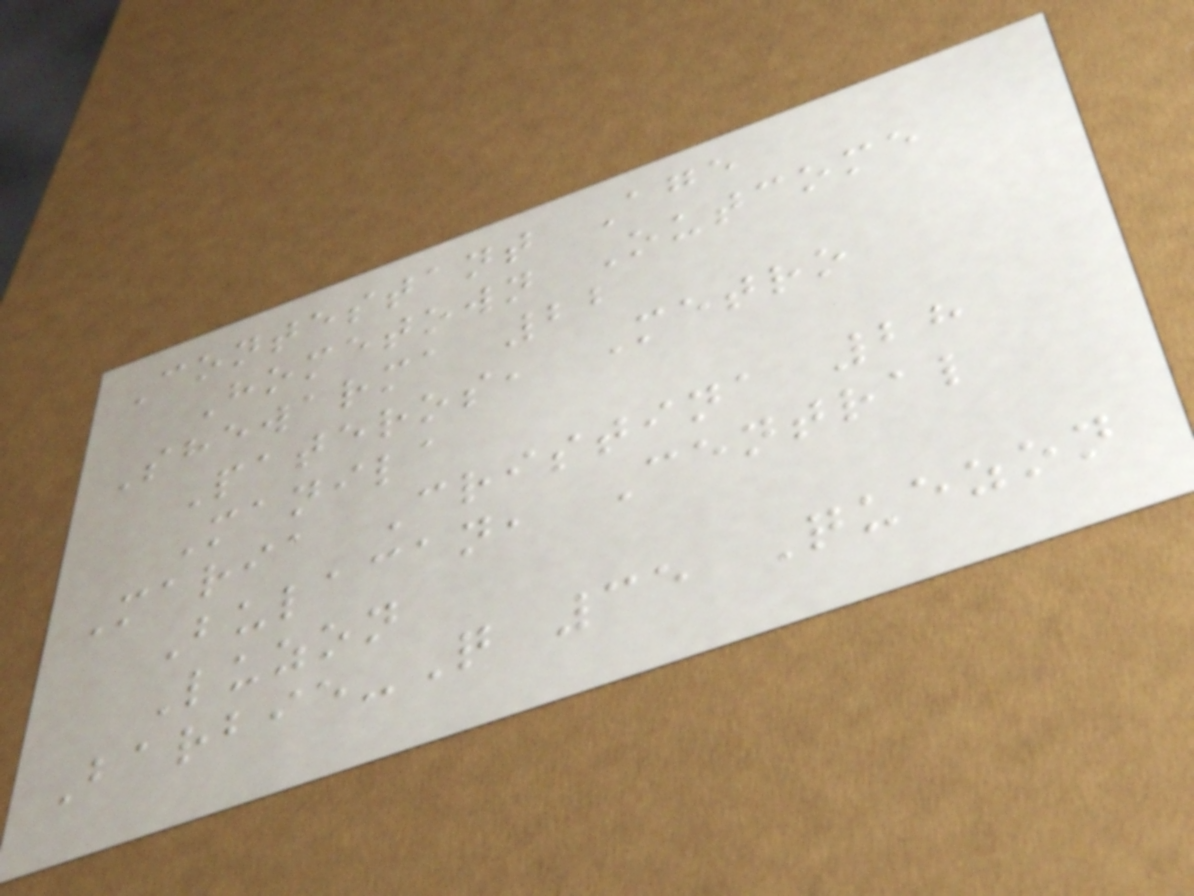Contestant Age
Hometown Outcome
Shewarma 22
Pateros, Metro
Manila
Maria Cristina 28
Bulacan, Central
Luzon
Barbie-Q 35 Quezon
